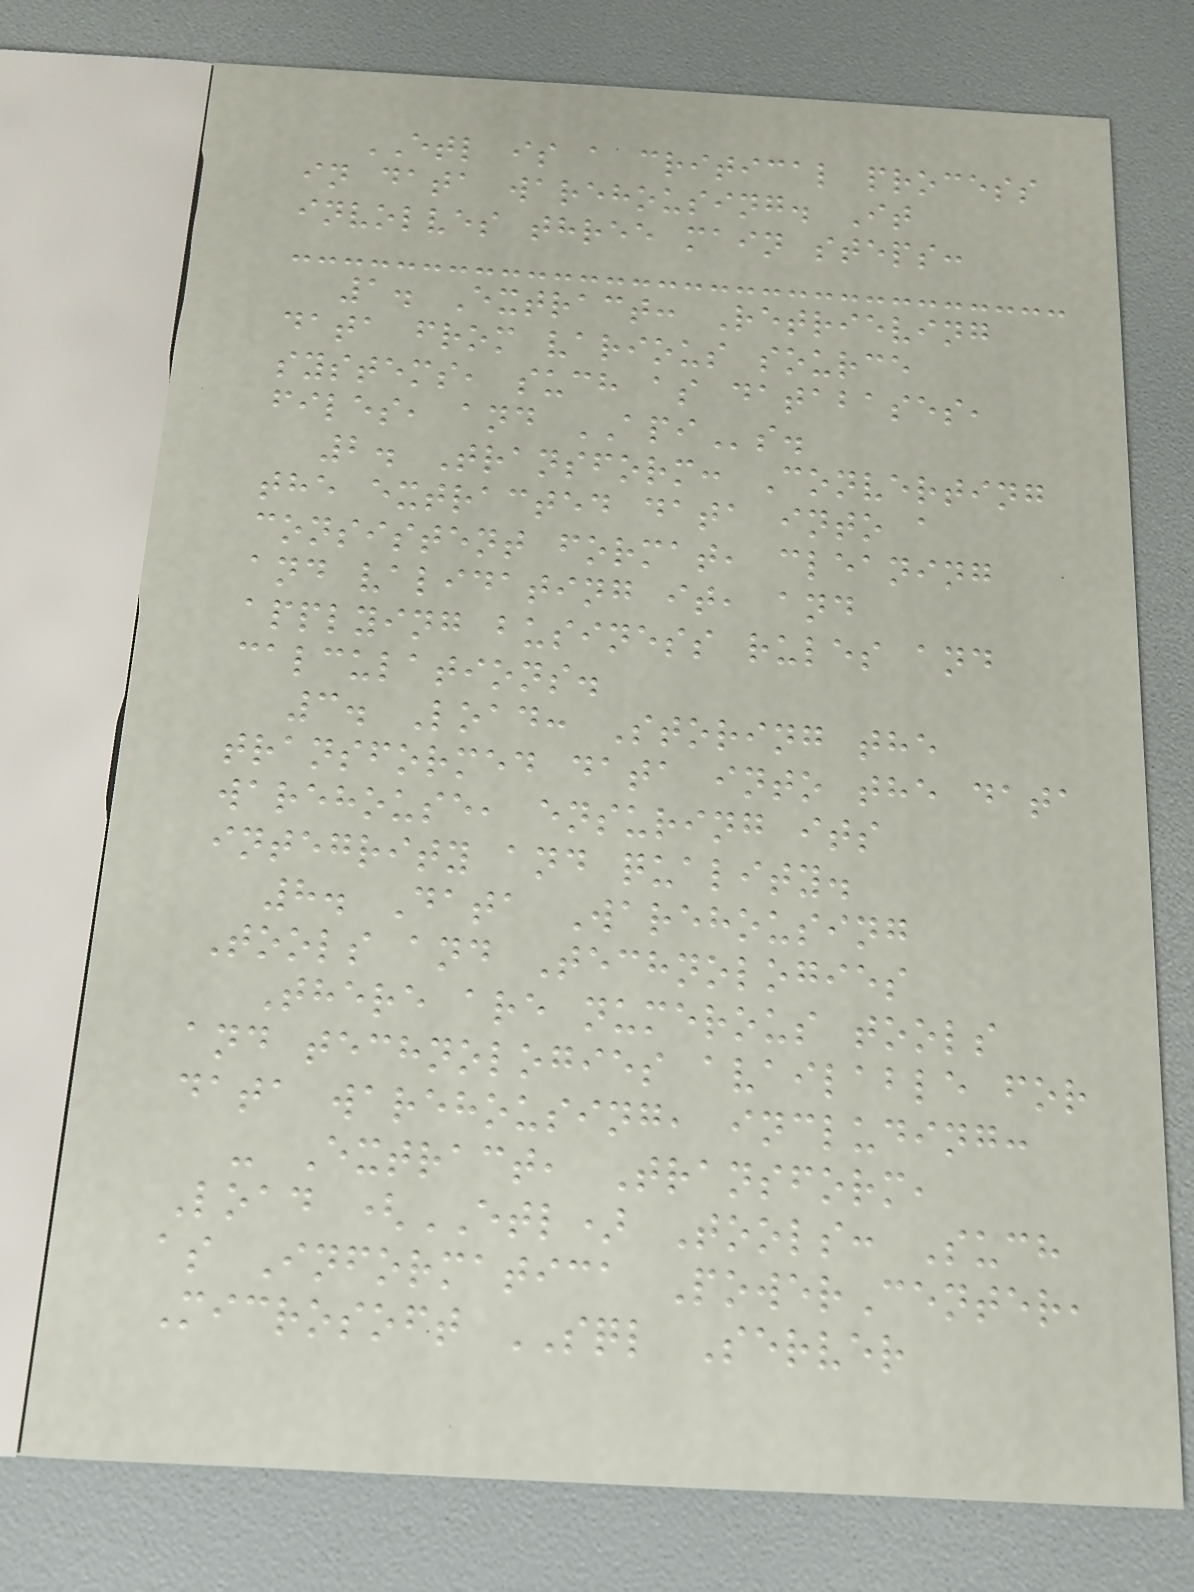ETL is a critical process
in data warehousing. It
involves three main steps:
1. Extract: Retrieving
data from various source
systems, such as databases,
files, and APIs.
2. Transform: Converting
the extracted data into a
consistent format, cleaning
and validating it, and
applying business rules and
calculations.
3. Load: Storing the
transformed data into the data
warehouse, ensuring its
integrity and quality.
8. Data Warehousing
Tools and Technologies
There are numerous tools
and technologies available for
data warehousing, including:
- Extract, Transform,
Load (ETL) Tools: Such
as Informatica PowerCenter,
Microsoft SQL Server
